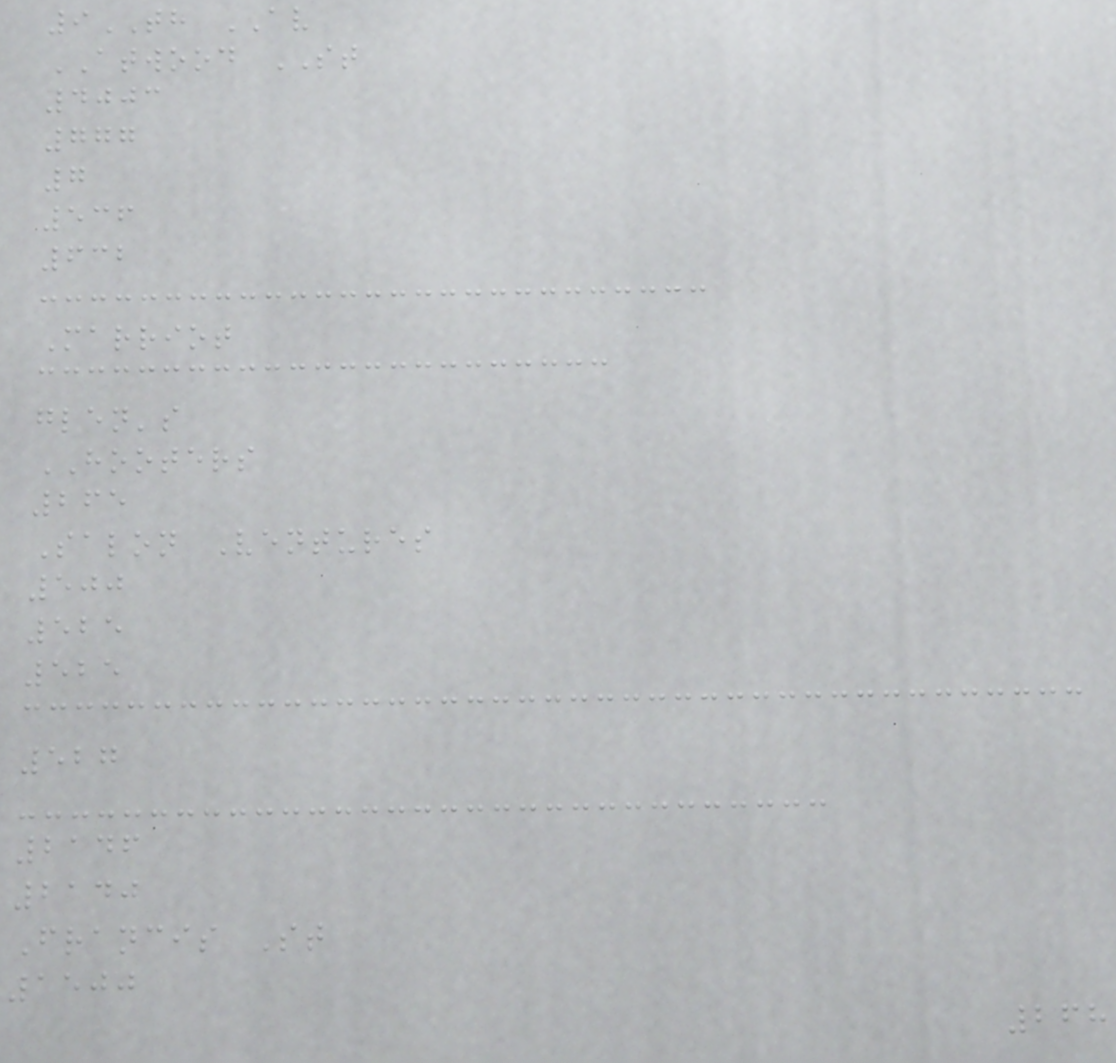9TH AV
ATWOOD ST
4003
777
7
536
632
Marriot
glen's
HOOTERS
265
Salon Ventures
500
525
525
527
2146
2140
Francis St
1500
268
